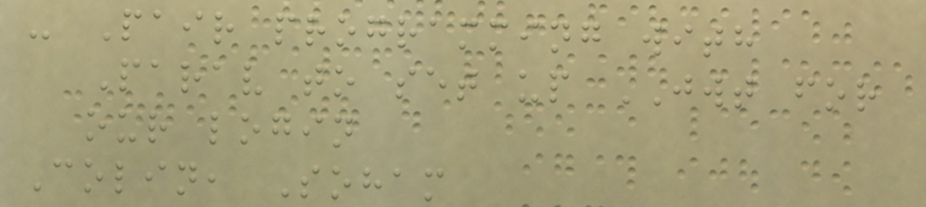- Pair programming with
Parav to set up JWT for
our login
Colin, Soham
